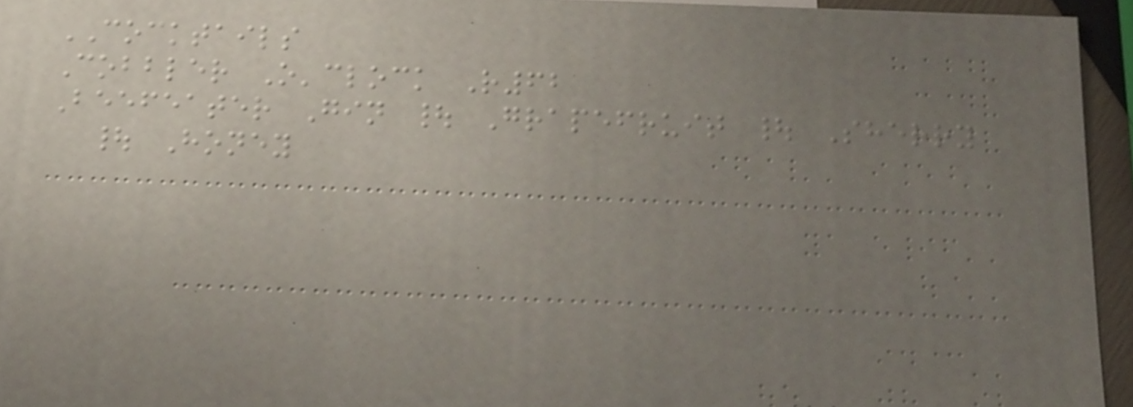COCKTAILS
Cobbler O'clock R62
Beefeater Gin | Grapefruit | Sherry
| Honey
